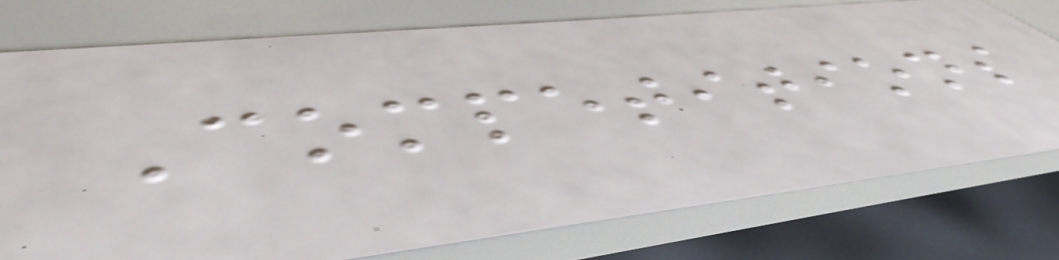Competitions
